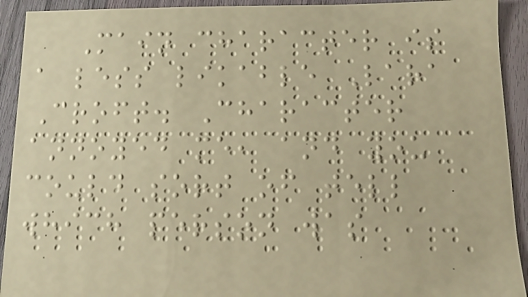Main character is
a less likable Lara
Croft. Character
annoyed me, and you
could sort of tell
which person was
